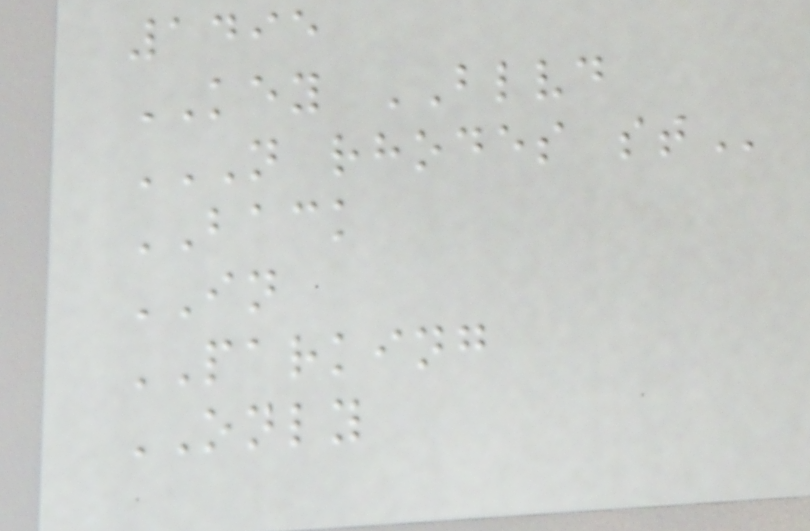1495
KEY BLVD
N RHODES ST
BACK
IN
PARKING
ONLY
